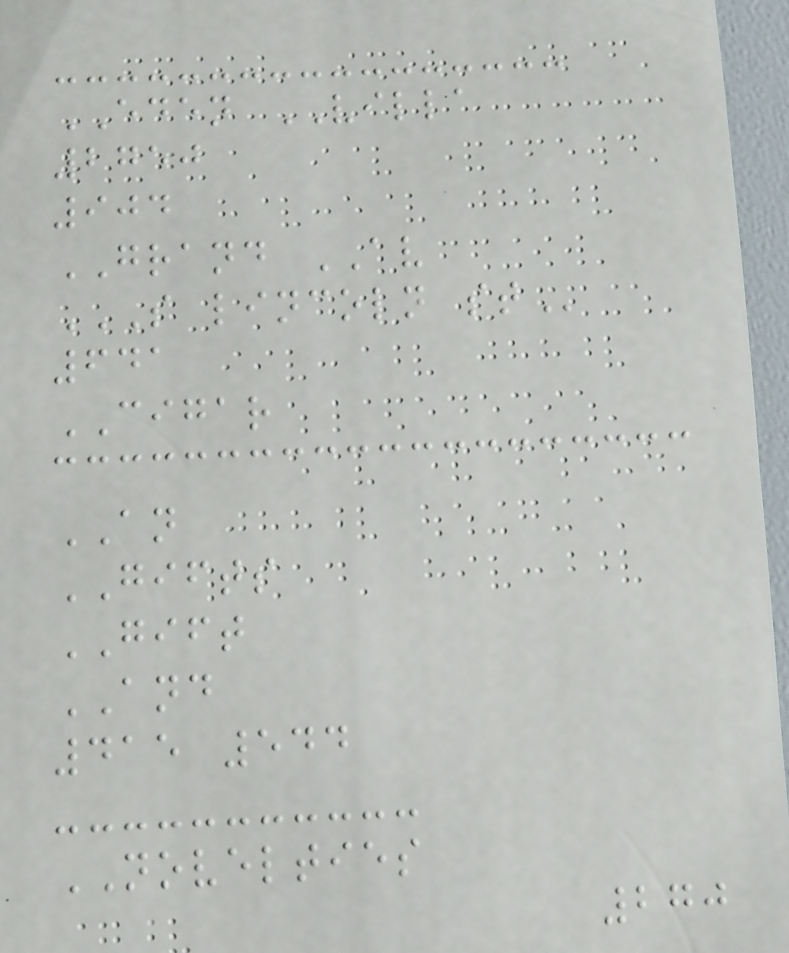EDEN VILLA
2750
904
GRAND AV
S LINCOLN ST
641
CIGAR
AN
GIFTS
GIFT
AND
415 544
NOVELTIES
270
